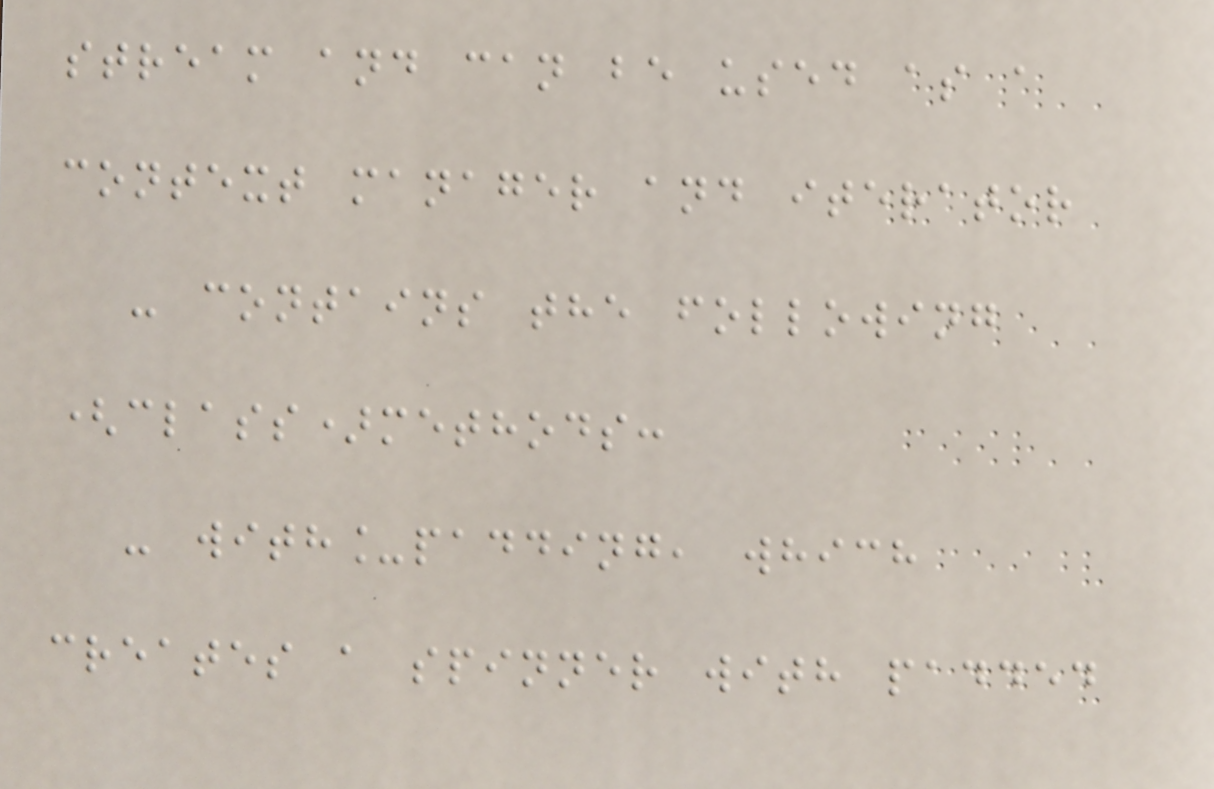stream and can be used as a
context manager and iterator
- contains the following
(class)methods:
- with_padding, which
creates a spinner with padded
